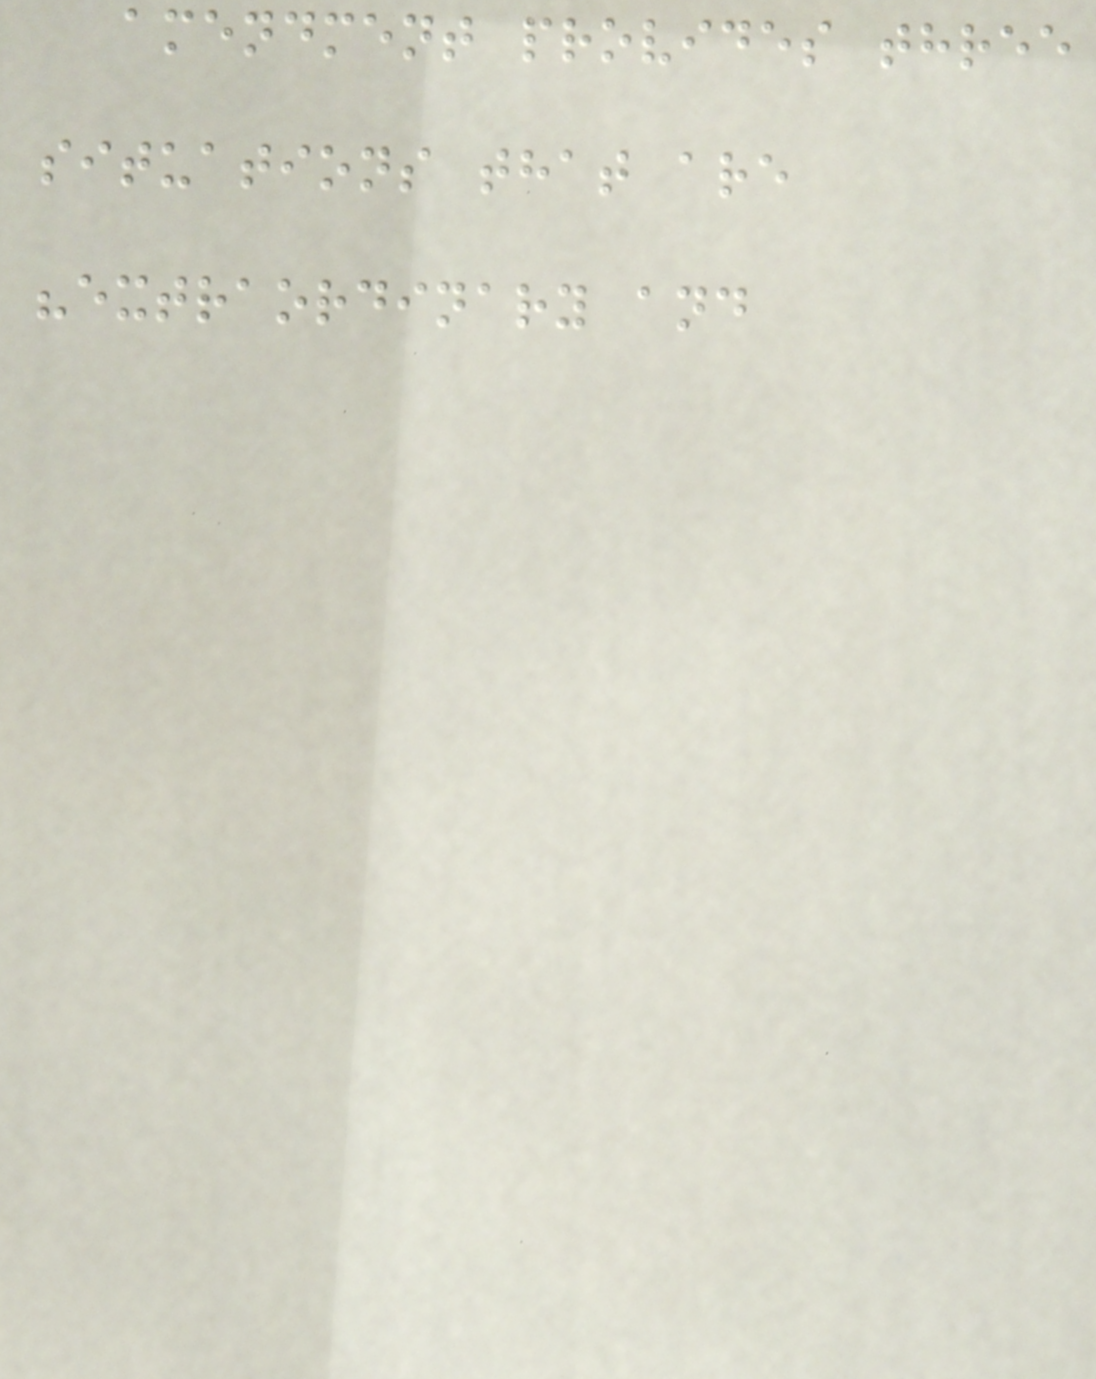amendment provides three
situations that are
"extraordinary and
